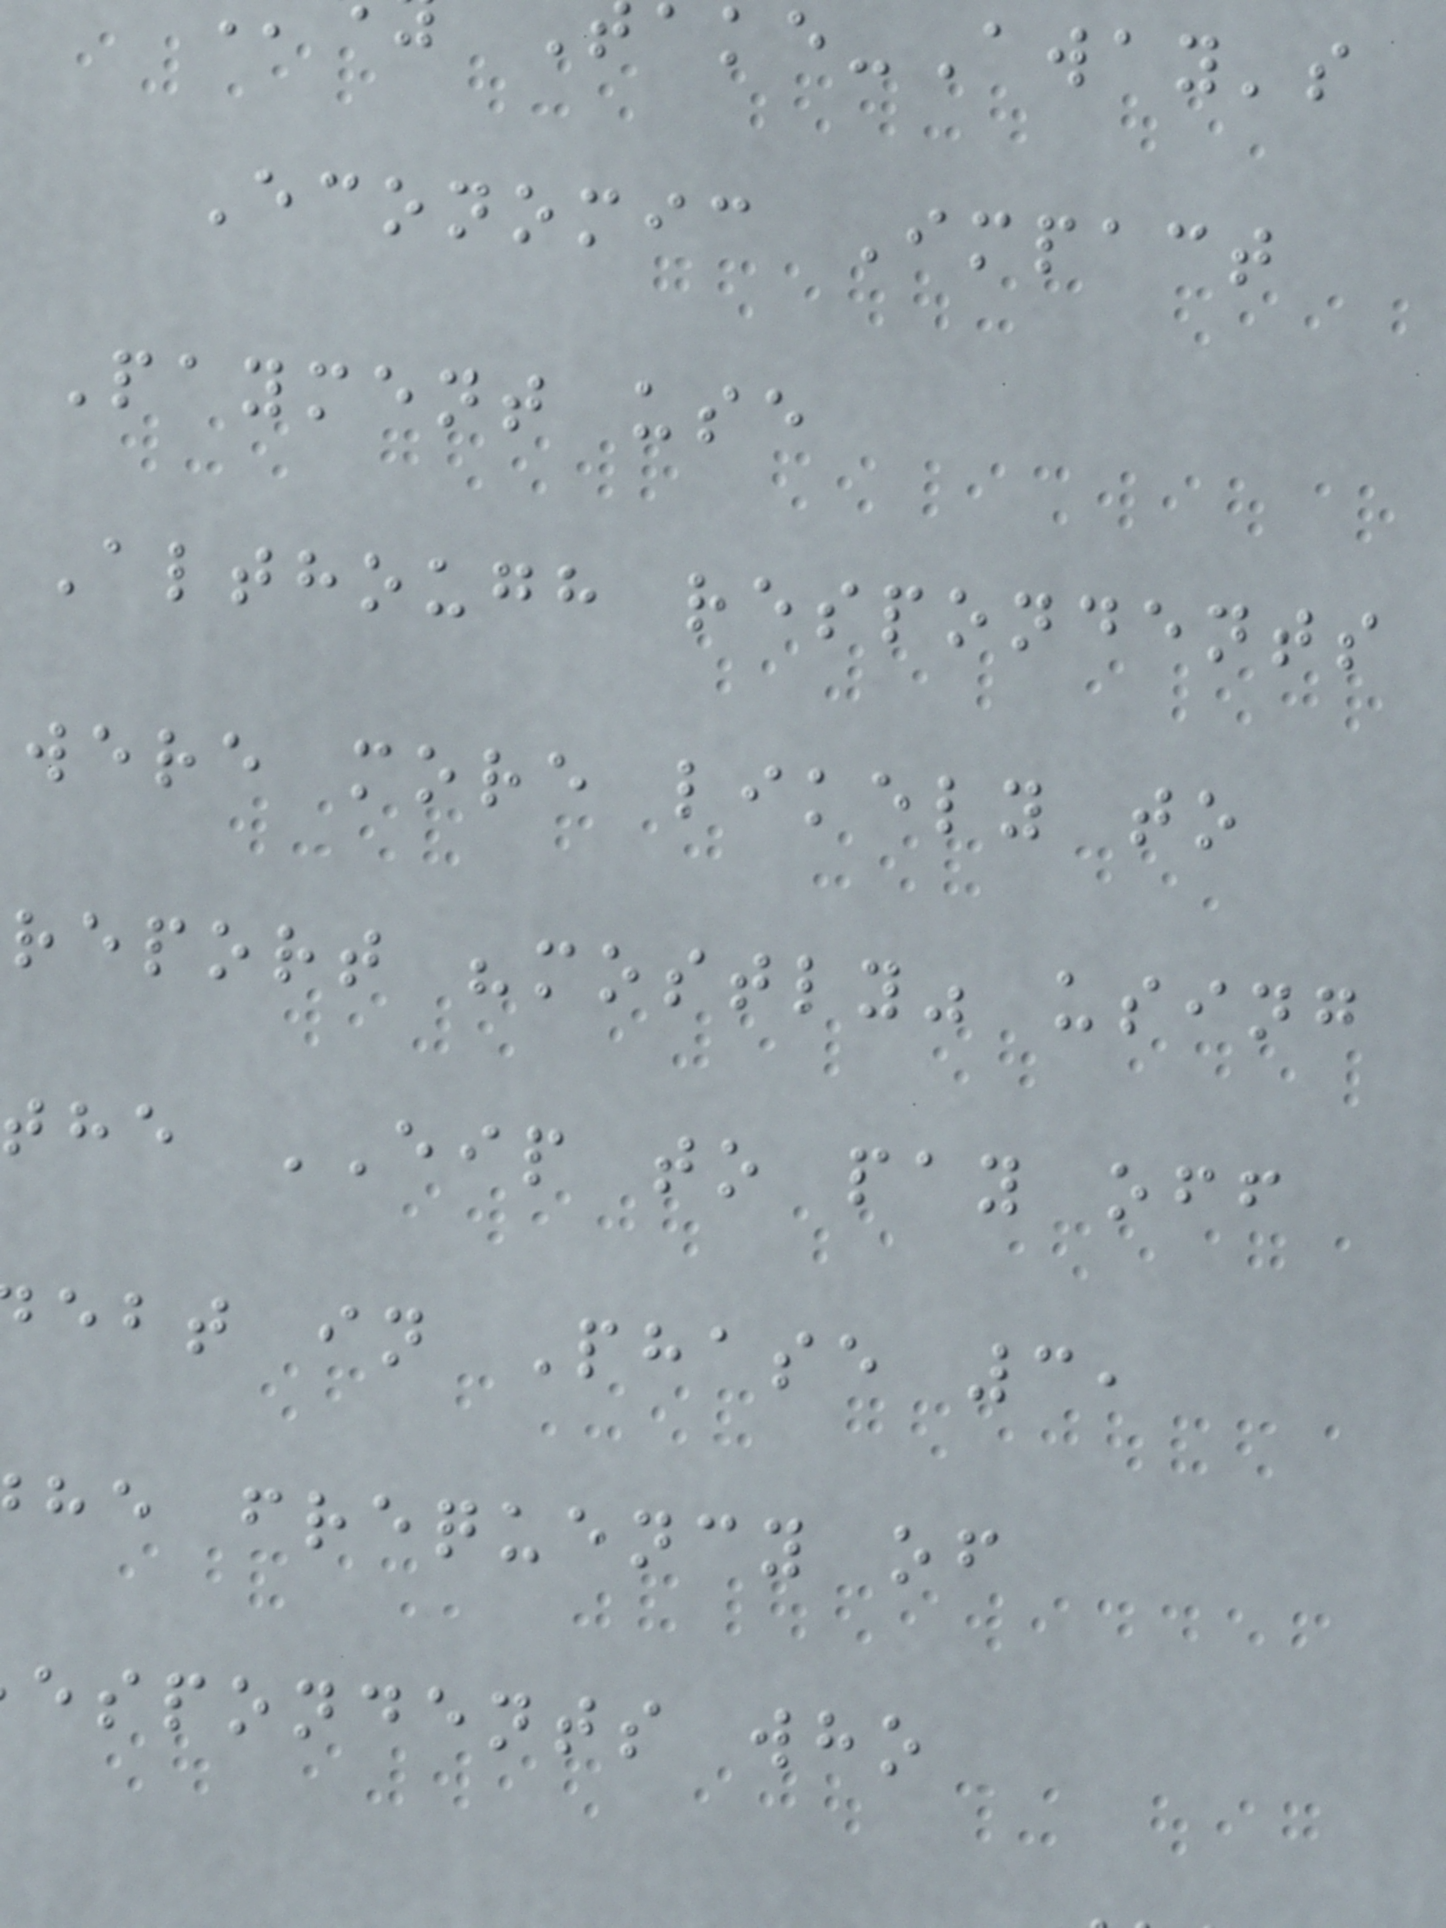ake-Away's
Economic Impact
Payment use
Although respondents
were more likely to
report "mostly" using
the EIP to pay off
ebt in Phase 3,
he frequency of
espondents who
